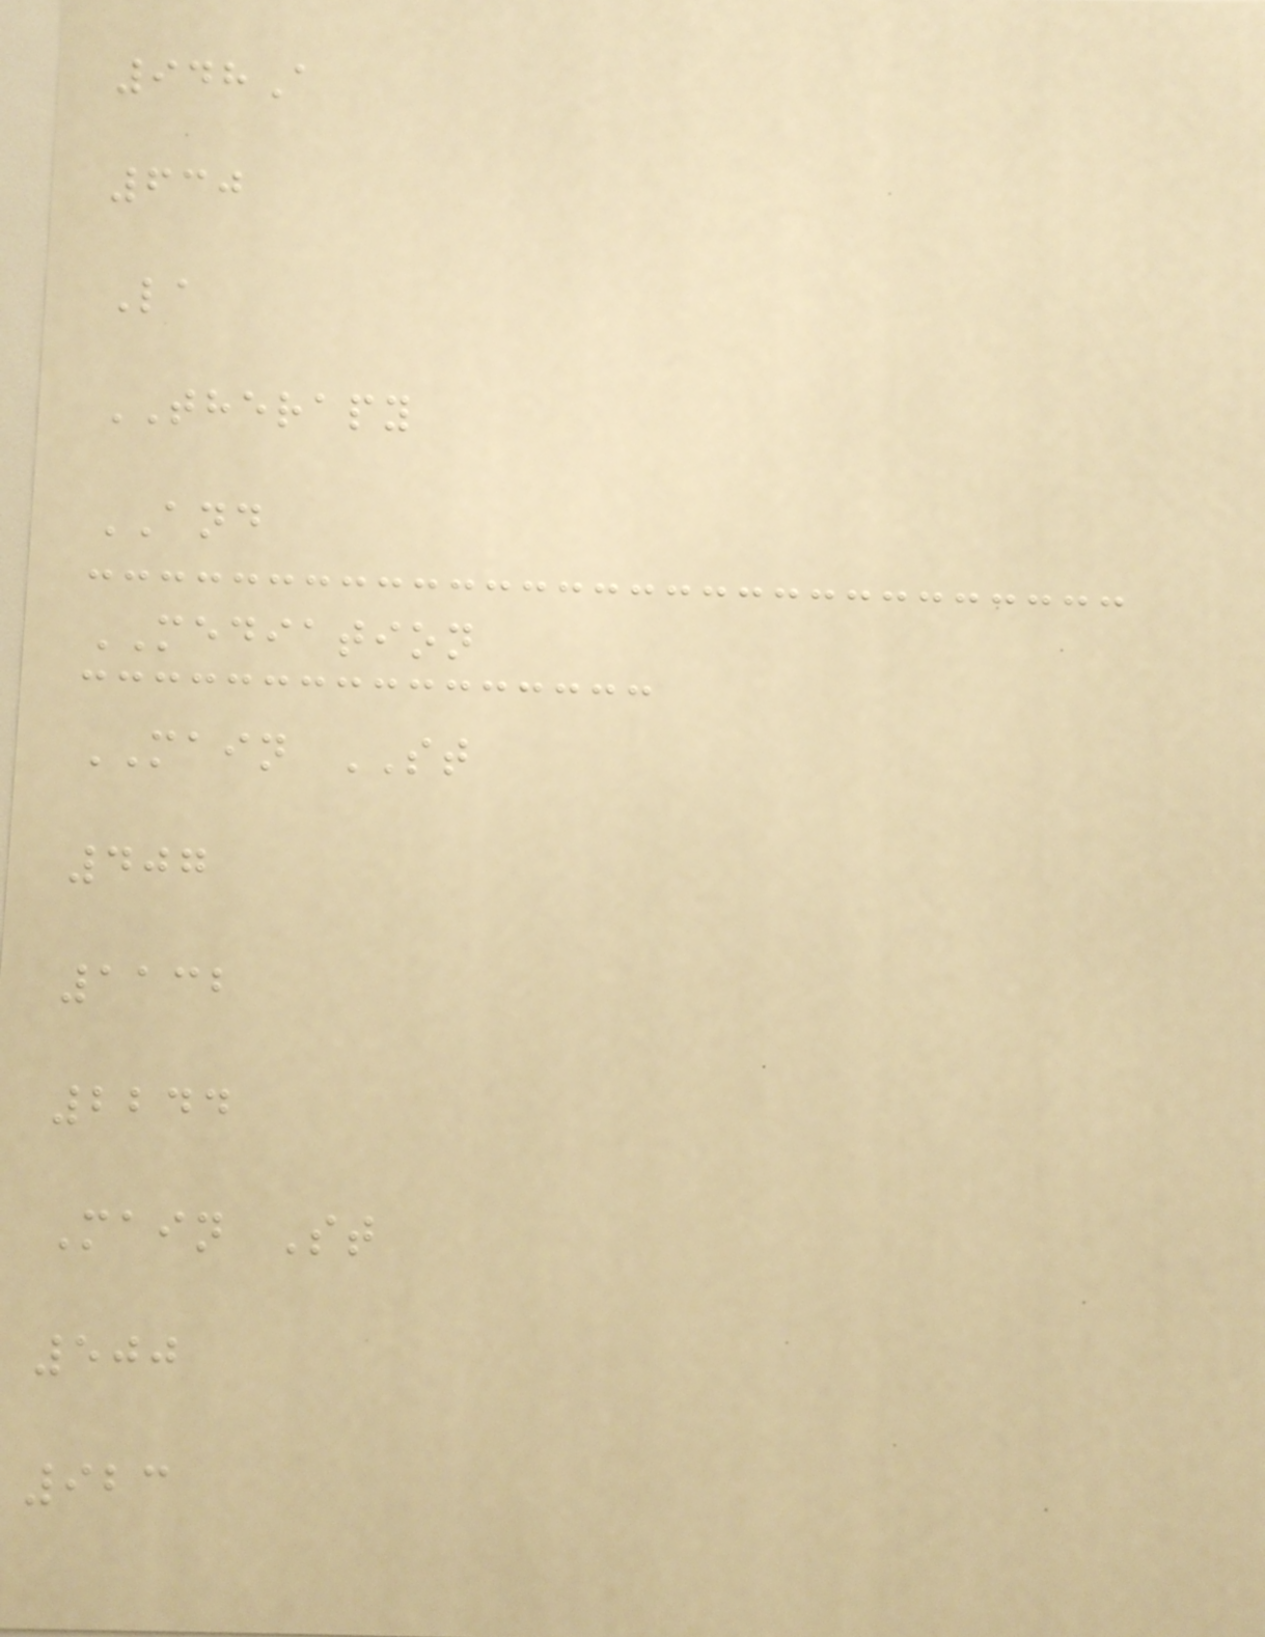948A
630
La
THERAPY
AND
MEDIATION
MAIN ST
407
1132
2244
Main St
500
923
